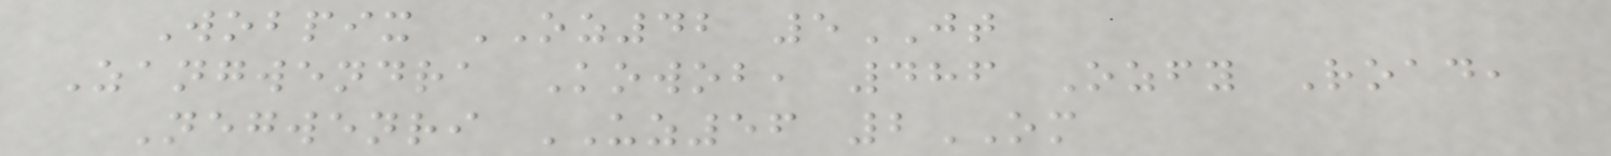Wobpix OZ42 5JT
Zangwendra Kowob, 486 Ozfy Road,
Negwenri UZ56 2OM
